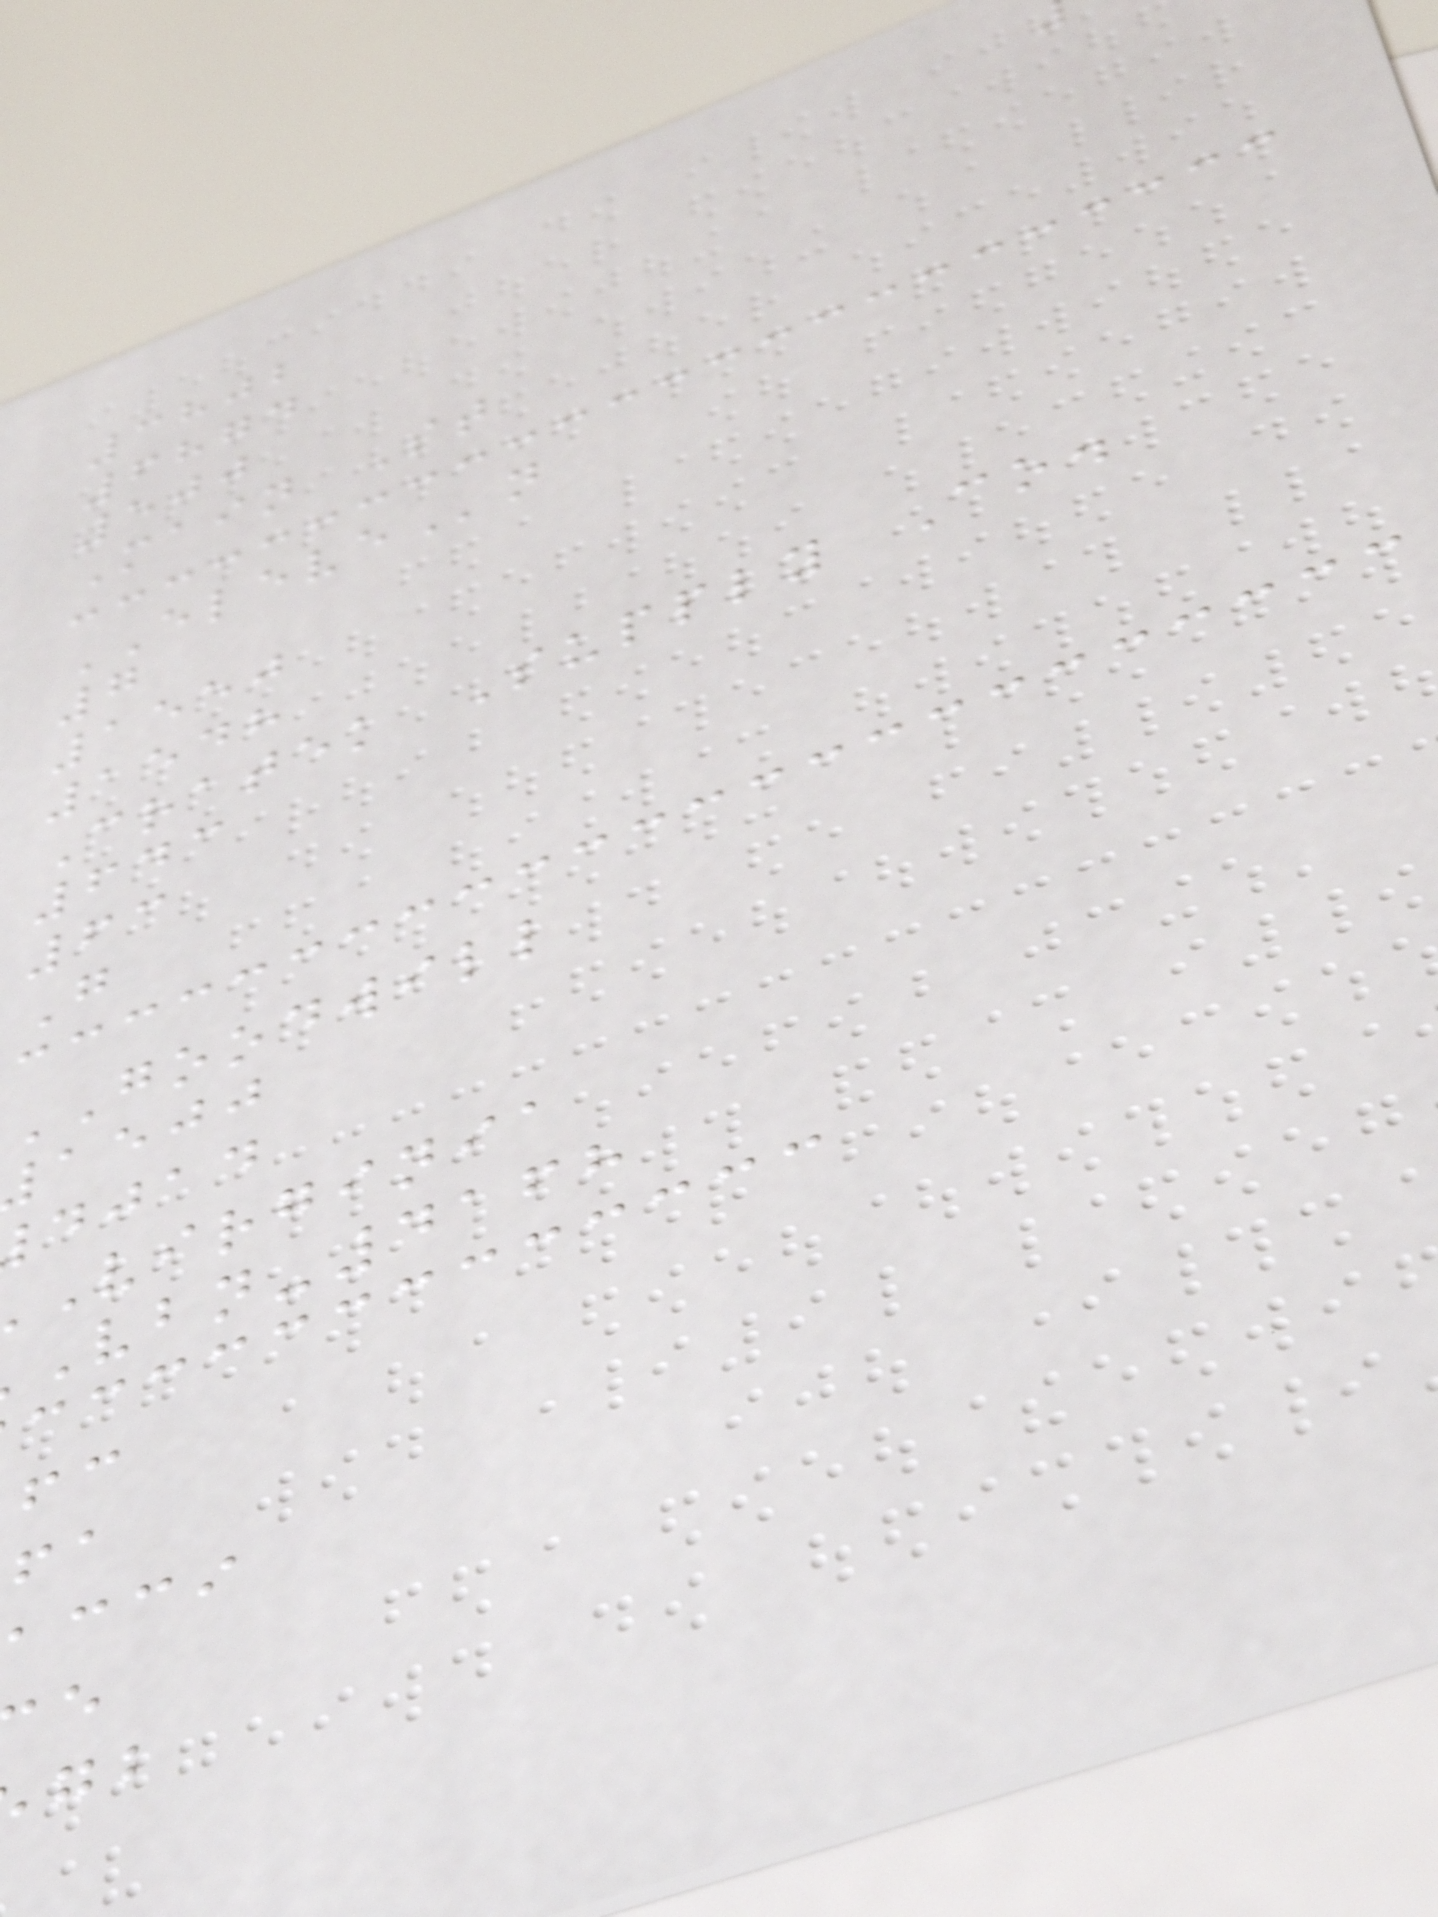3802
6874
500
Main St
ELEVEn
7
1550
1548
Cratek Supply Co.
643
63
G
GOODWILL
aejj
djad
virginia
vbn-4168
acci
